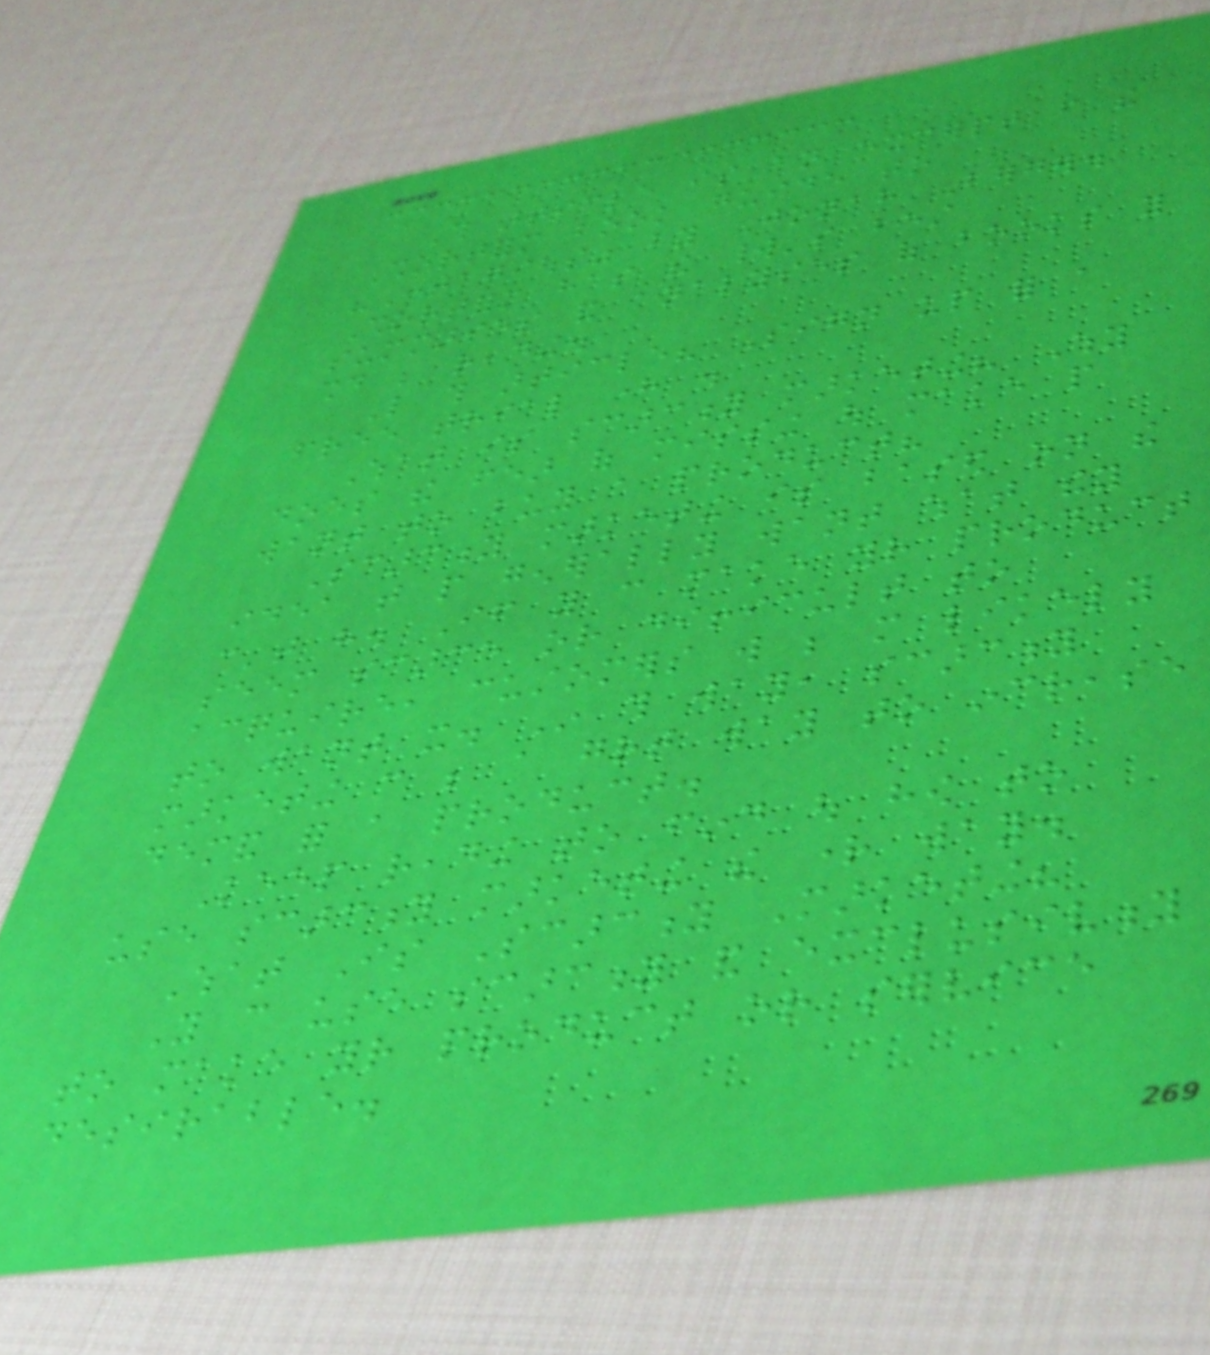This article is an excerpt from the
Shortform book guide to
"Contagious" by Jonah Berger.
Shortform has the world's best
summaries and analyses of books you
should be reading.
Like this article? Sign up for a
free trial here .
What is scarcity marketing? Why
does the fear of missing out make people
want to buy a product?
Scarcity marketing is based on the
idea that people generally want what they
can't have. If you can make your product
seem scarce or difficult to
acquire, customers will be more likely
to want it. In this way, scarcity
marketing can be a great way to increase
demand for a product.
Keep reading to find out how to
use scarcity marketing the right way.
What Is Scarcity Marketing?
You can use scarcity and exclusivity
to make your product or service
desirable.
